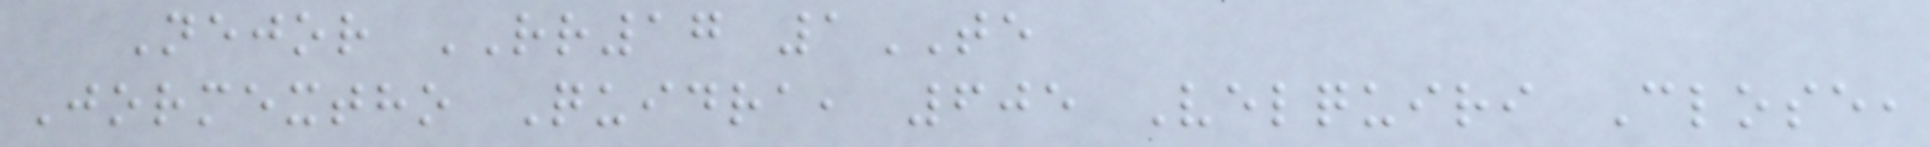Nejor RR17 1TE
Jormextho Quidra, 605 Velquiri Close,
